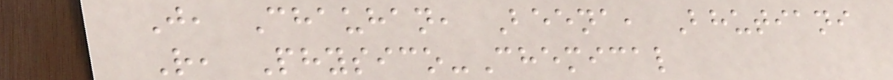J, Chauhan, Beena, Bhutiani
R, Physico-Chemical
